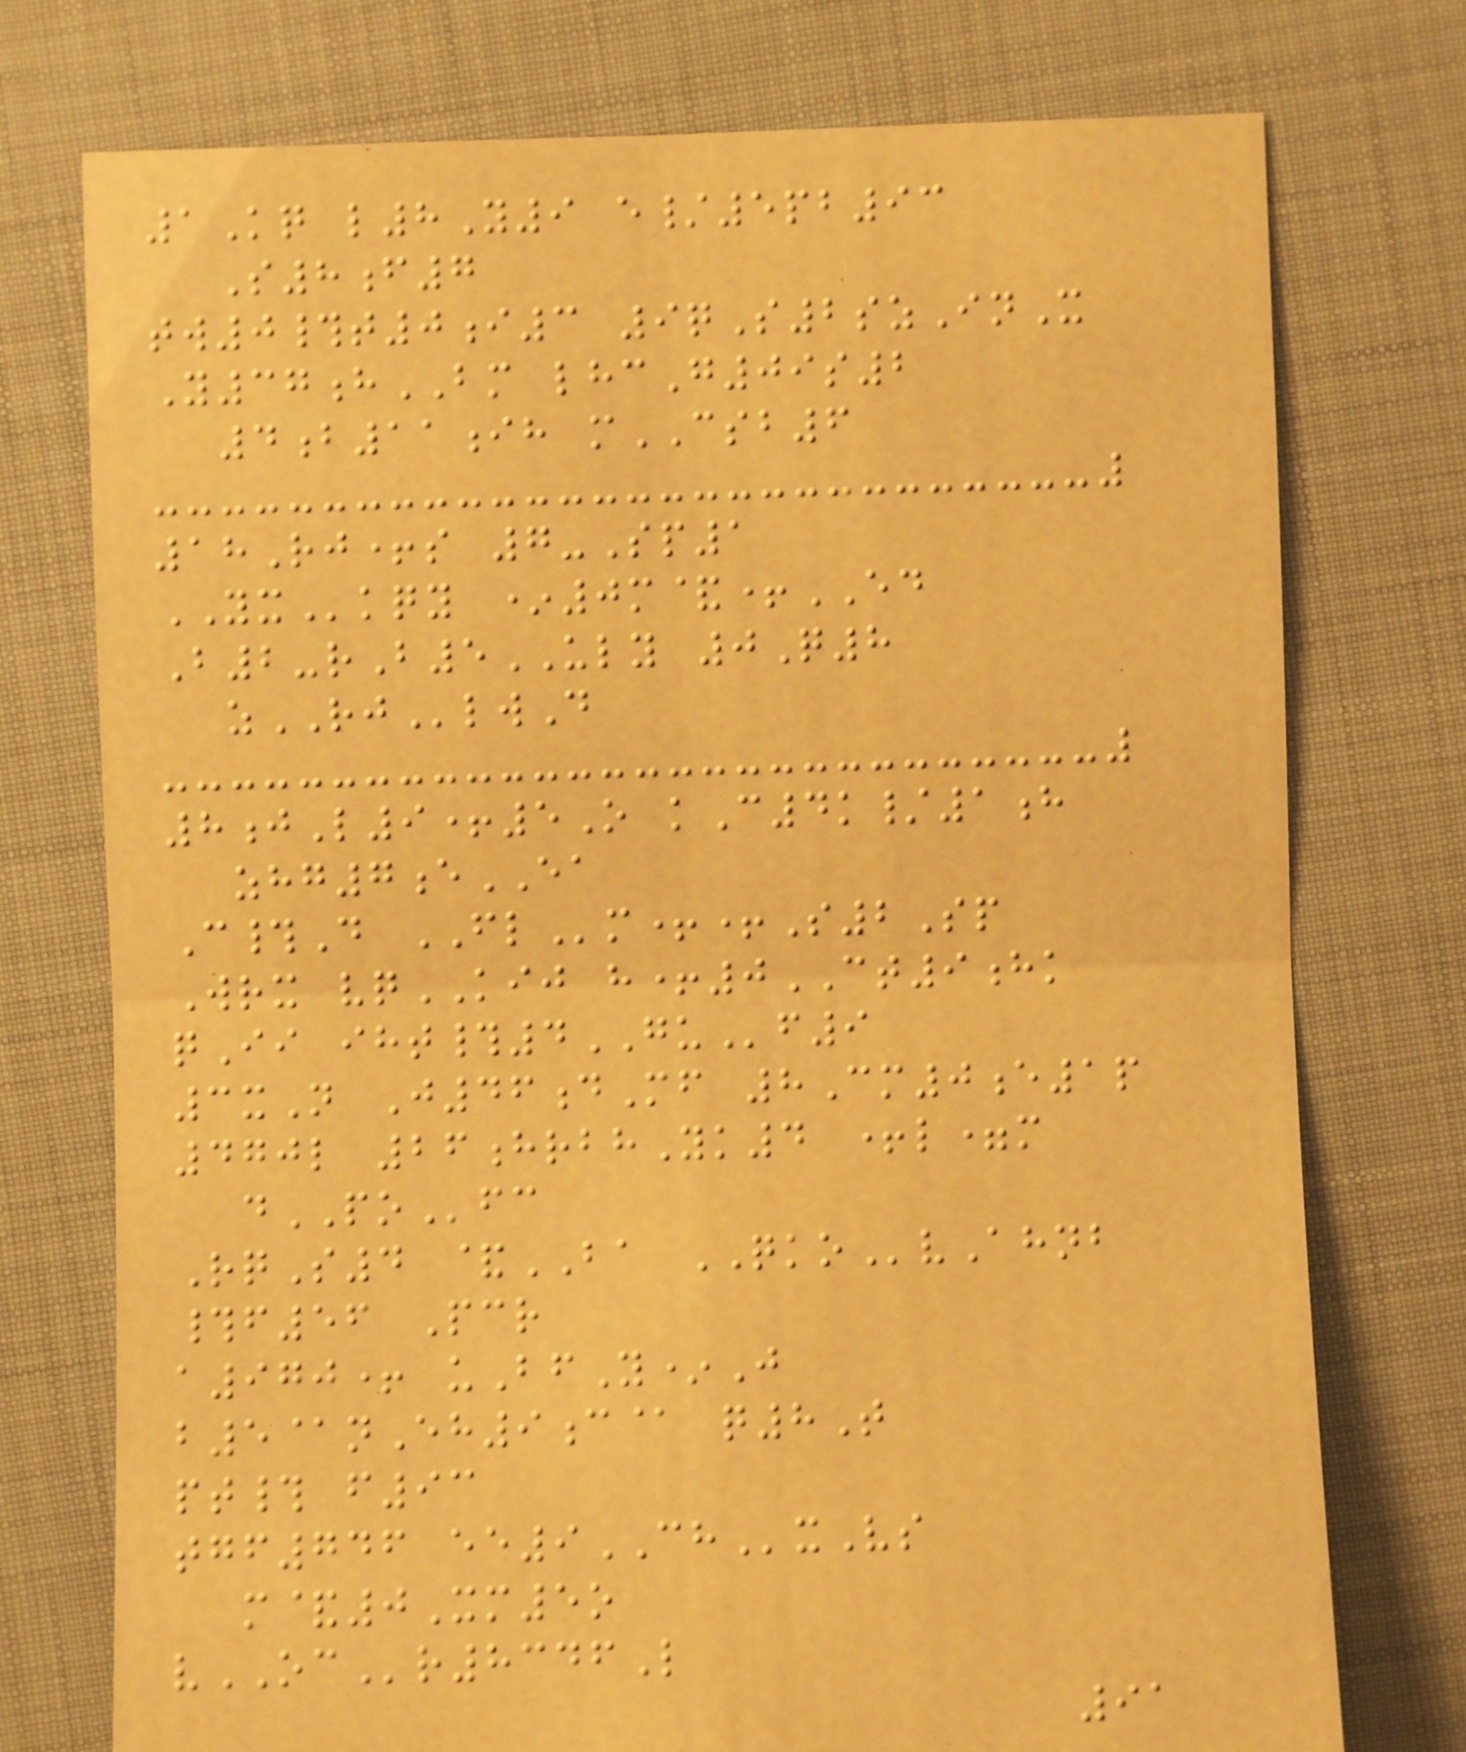1Kq l8Y9 e/5pb93
S8f7
tw0#t0i3 9qS2szInX
Y37hBM lhcG09s2
4b11ih mCSB6
18Rj+s 7-Sp1
YXkqy *0m&+ED
B2-rB5ULY 0Q8
zRJlwD
8jL9+5O kC4k/1h
zhg7eEA
C#D FLm++S2Sp
Wrx vqKIJ h+0CT9hk
qIi iht#4GUf9
3xN J46dMf 8Cm0e1p
470l 26hrbhYk4 +l=m
dPOfc
RqS4 &BA QKOvAhnb
#f56 Pcr
a970+ uBfY*J
b5@nEh9c@ q8T
pt# f93
tgf746 ee9CHxVs
m&0Xm5o
vOCr8346L
91
